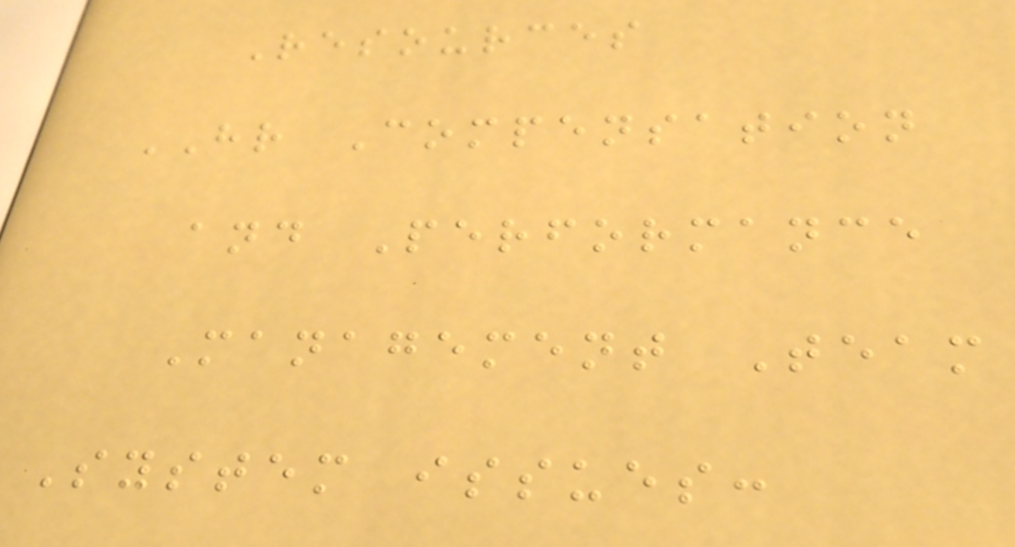Resources
HR Compensation
and Performance
Management Team
System issues:
